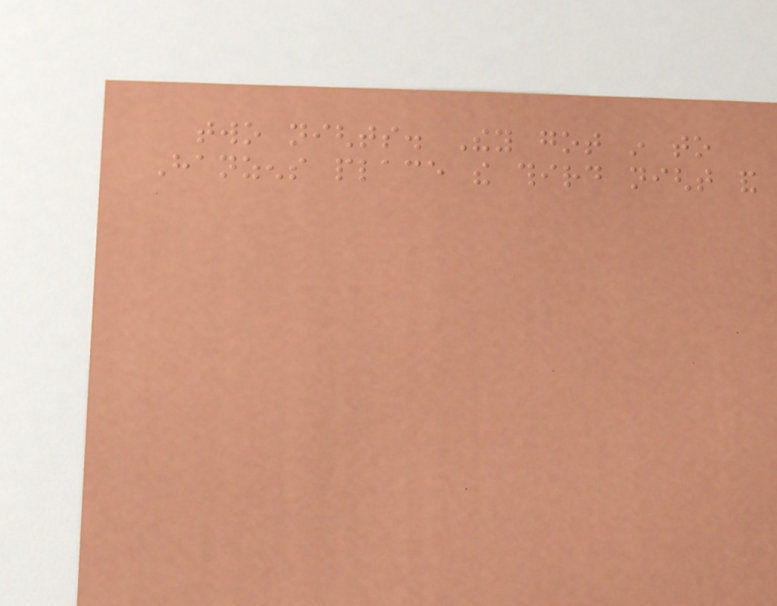two nights. They got in to
Hanzens place the third night and
